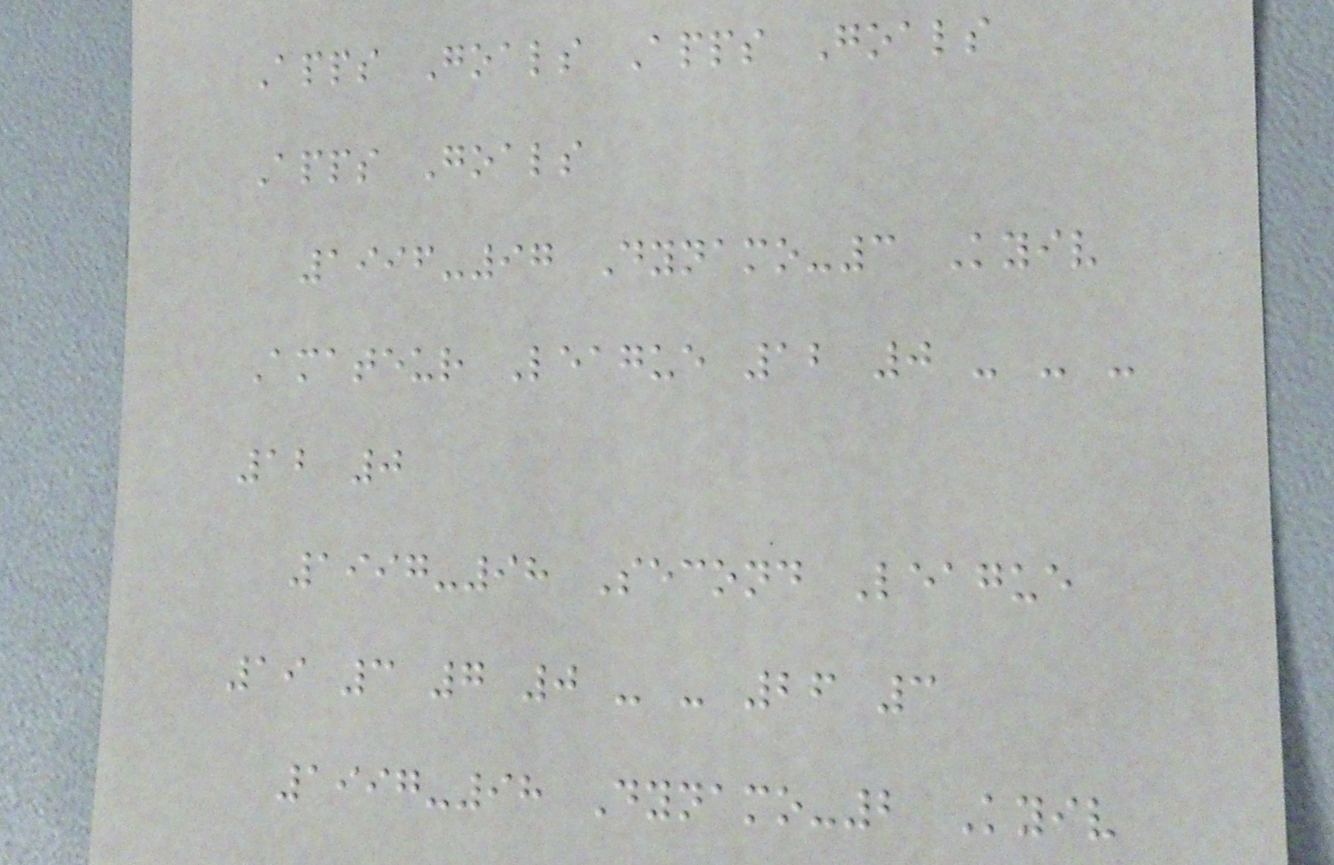Apps Goals Apps Goals
Apps Goals
1996-97 Dynamo-3 Kyiv
Amateur League 12 0 - - -
12 0
1997-98 Second League
19 3 7 0 - - 26 3
1997-98 Dynamo-2 Kyiv
